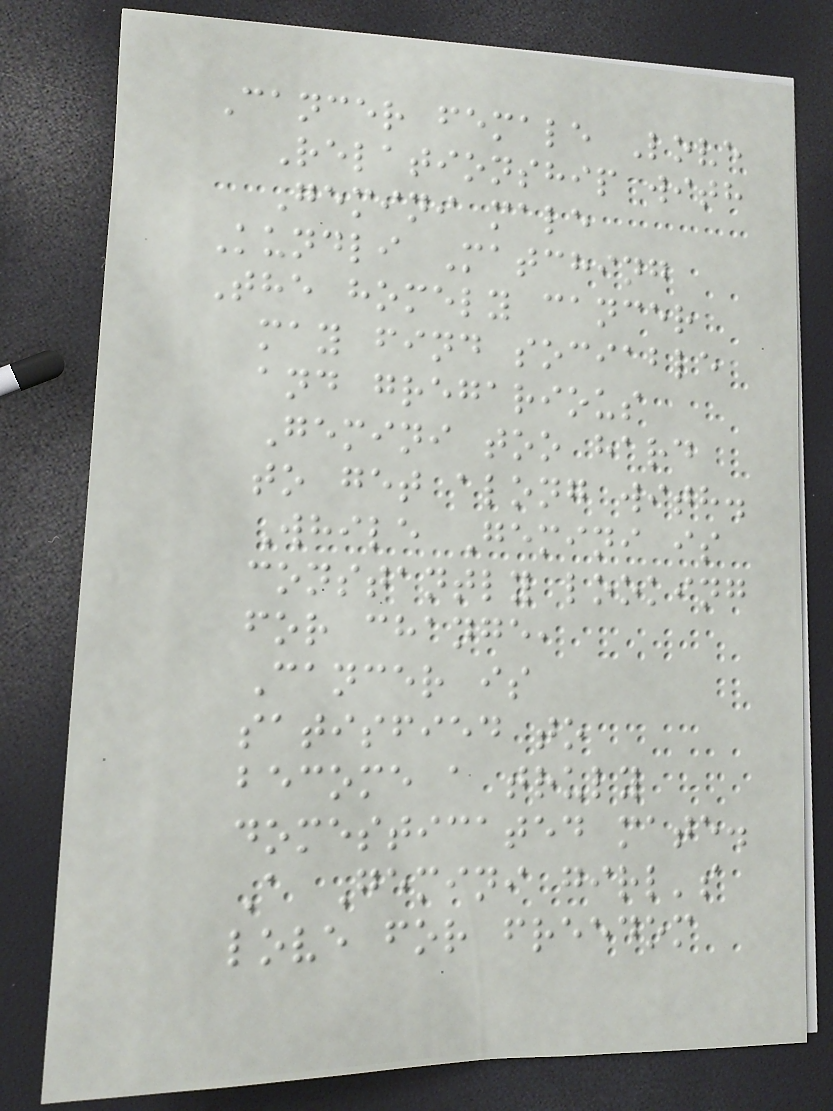Cancer female Love
Relationship with
Gemini male
Kundli Matching
The homely cancer
may find sociable
and gregarious
Gemini too hard
to get along with.
While Gemini is
constantly looking
for change,
Cancer is
satisfied to
become a truly
domesticated mate.
A Gemini girl's
love for freedom
